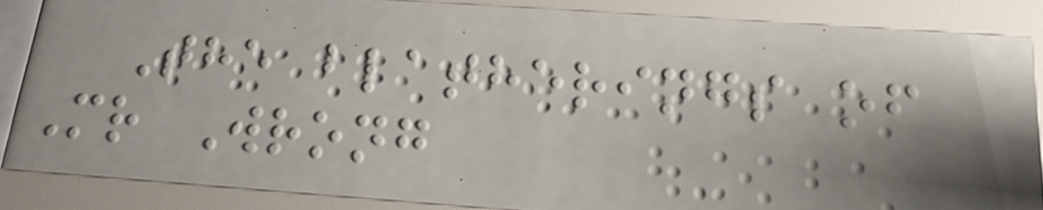The blatherings of
Mr Wrong
